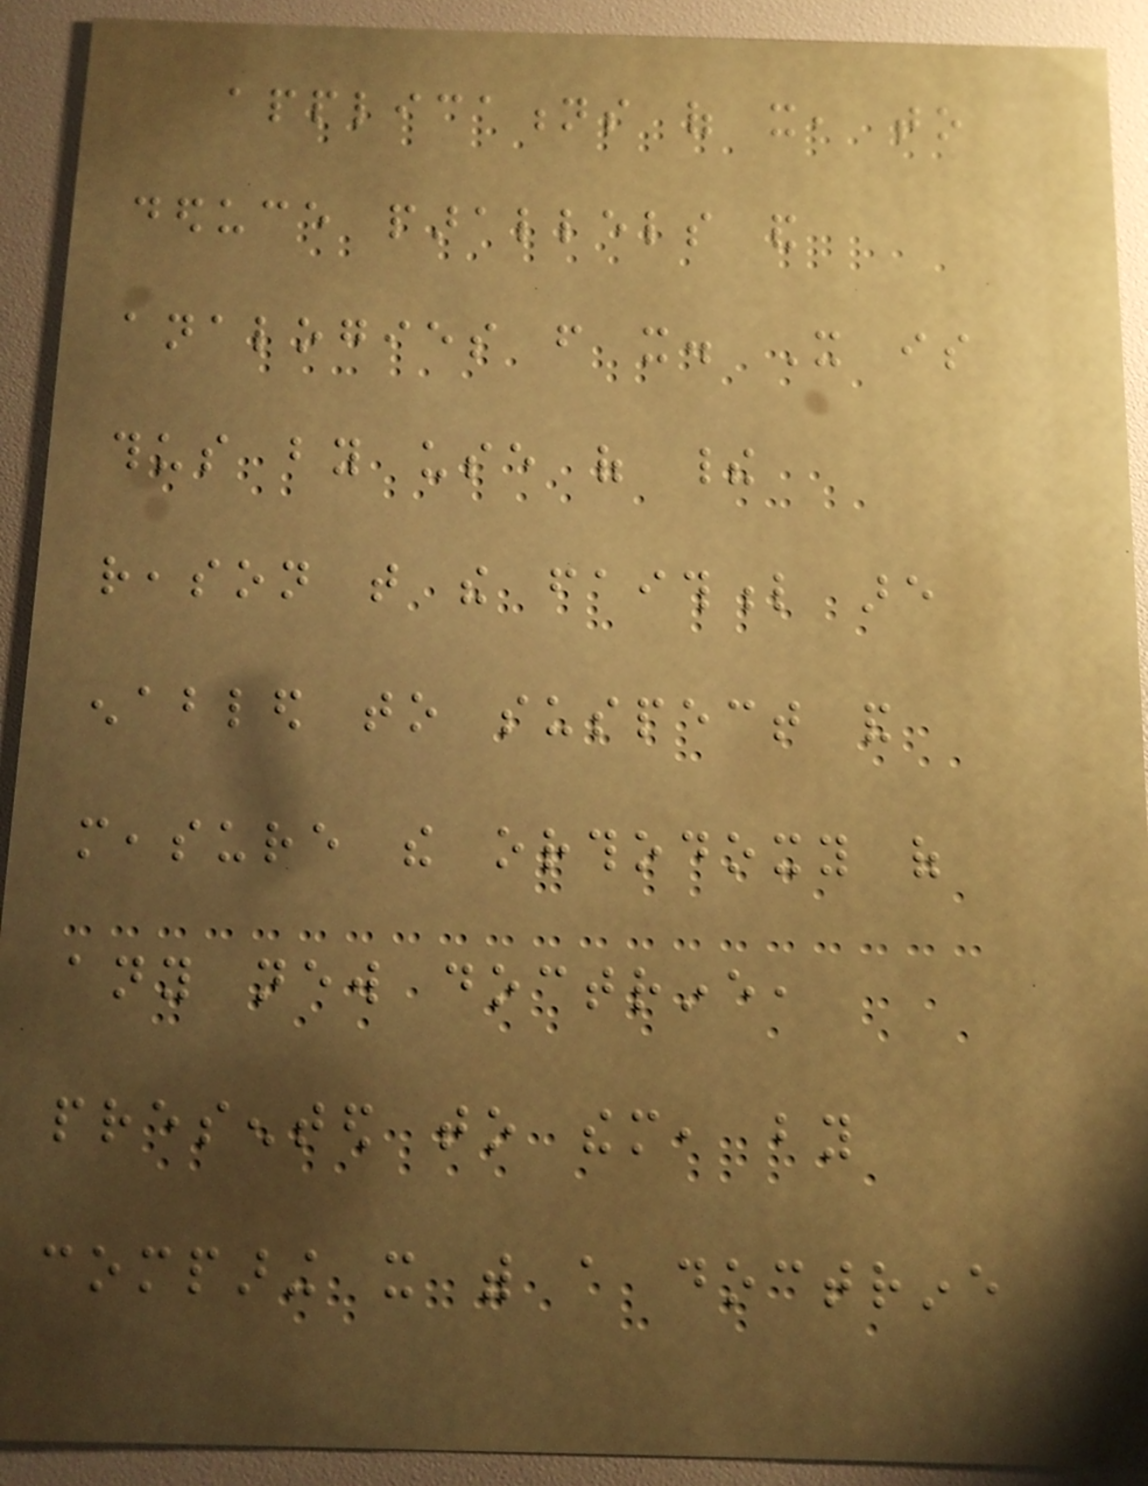applications of it, to
deduce parallels and
analogies from it. It is
thus by use of their
reason that the faithful are
enabled to suspect and
measure the orthodoxy of
any new doctrine,
presented to them, by
comparing it with a doctrine
